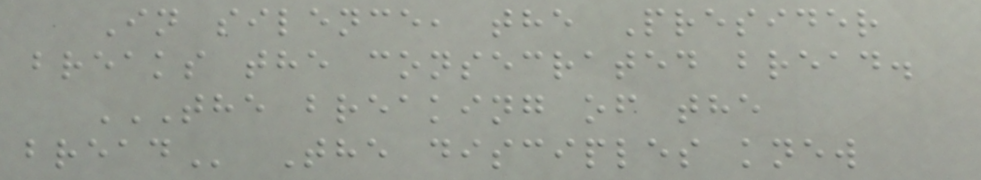In silence, the Presider
breaks the consecrated bread.
THE BREAKING OF THE
BREAD The disciples knew
